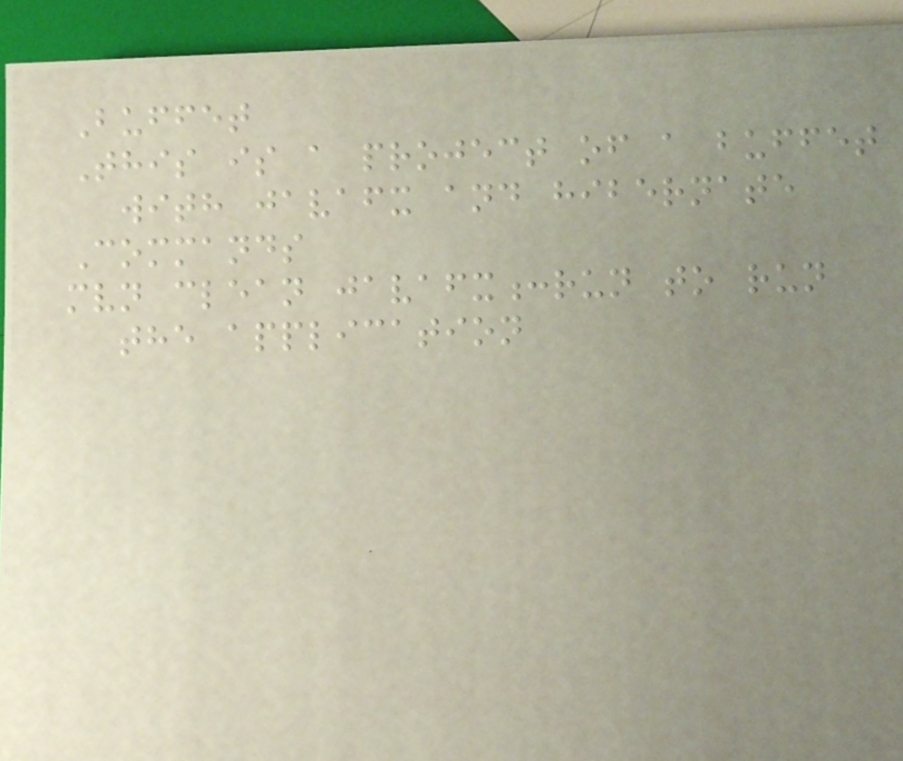Buffet
This is a project of a buffet
with javafx and hibernate
Commands
mvn clean javafx:run to run
the application
